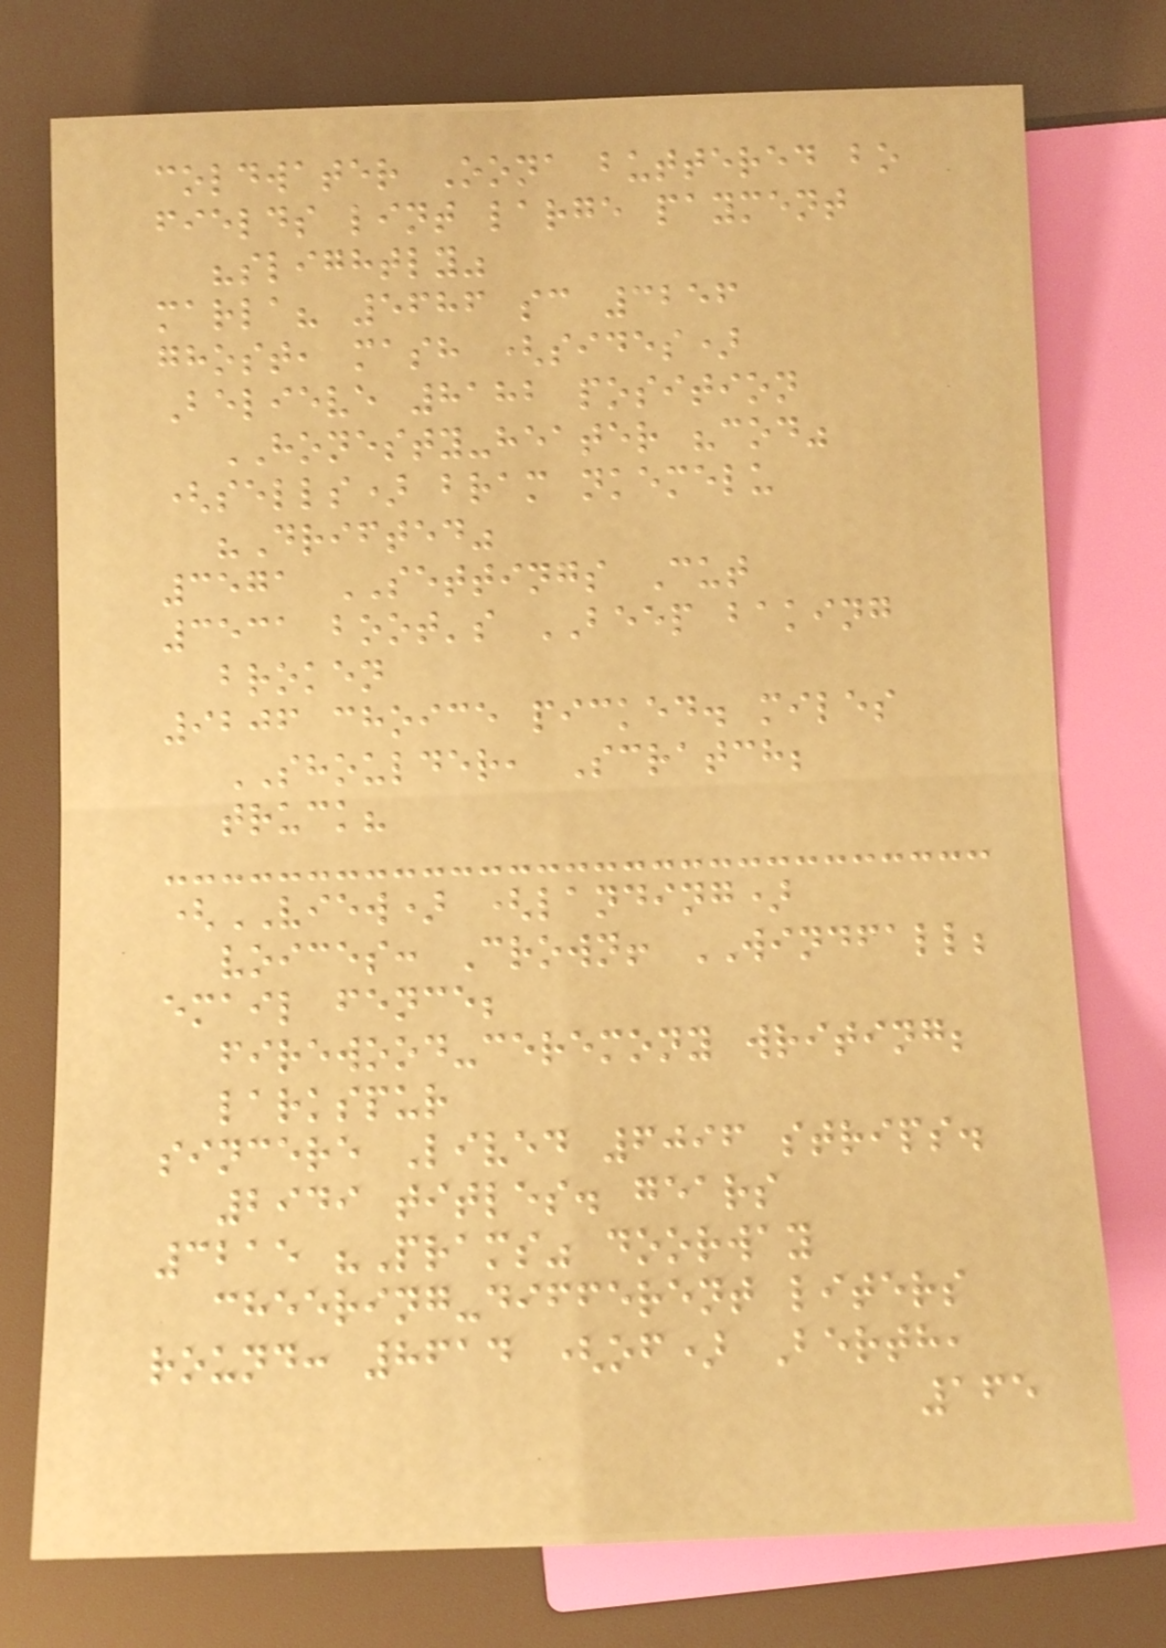coldwater Oona buttered bo
fields lint large payment
"slightly"
marla? 5686 sc 3256
ghost, mash (sides)
Believe 8182 position
HONESTY-heater "cod"
(sells) bram nkemelu
"Drifted"
3571 SETTINGS Cut
3531 boot's BEEP baking
broken
9206 choice picked. miles
SHOULDER, Scratch;
truck?
(VIEW) (landing)
voices: Crown! WINDFALL;
email fence;
firewood-ceremony writing;
larkspur
sincere Lived 6096 strips.
2949 titles. gears
3215 "Prams" doorway
cheering-different liters
round: 8614 (of) Berth,
165
